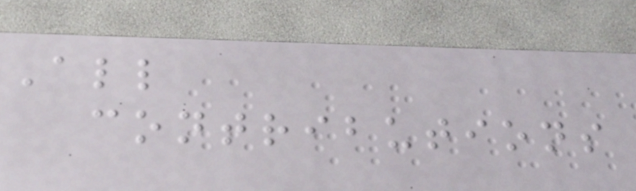All
contributions
